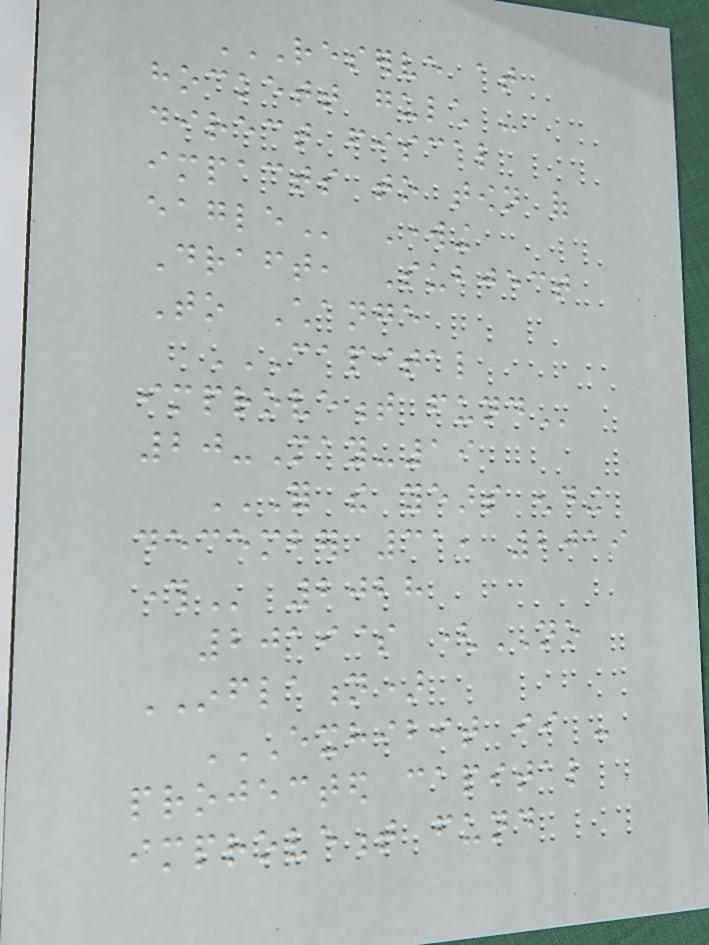RESERVE AT
HOCKETT GULCH -
DIRECT FISCAL
IMPACTS TO TOWN OF
EAGLE Working
Draft, Subject
To Change
CAPITAL
IMPROVEMENT FUND
20-May-19
FOR THE YEARS ENDING
DECEMBER 31, 2019
THROUGH 2028
2019$ (NO
INFLATION)
EXHIBIT II -
PROJECTED CAPITAL
IMPROVEMENT FUND
